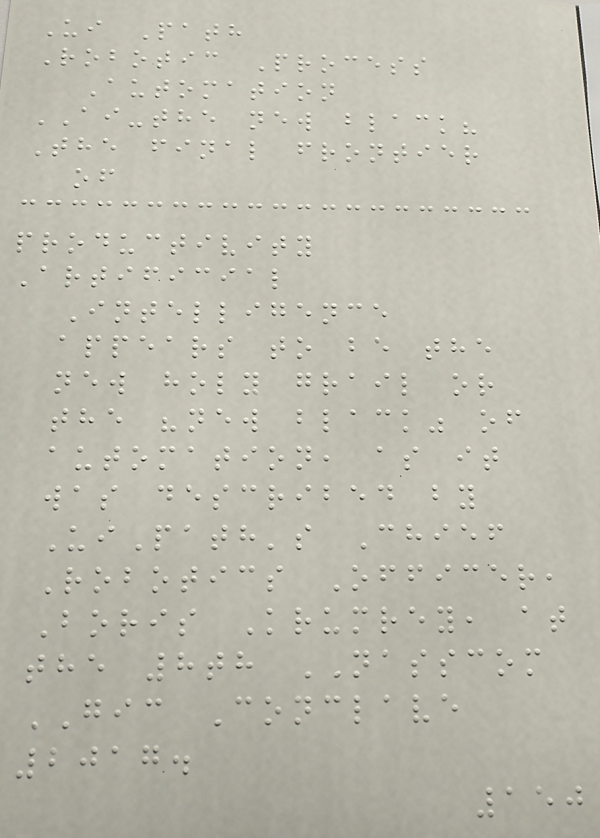Ui Path
Robotic Process
Automation
AI-the new black?
The final frontier
of
productivity
Artificial
Intelligence
appears to be the
new holy grail or
the "new black" of
automation, as it
was described by
UiPath's Chief
Robotics Officer,
Boris Krumrey, at
the 8th NASSCOM
GIC Conclave
2017.
150
